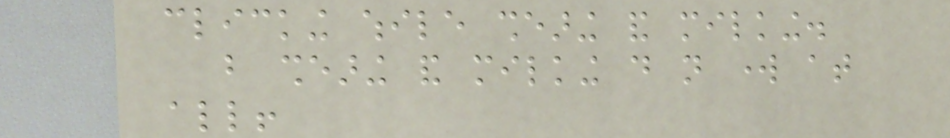clicking while shearing and milking.
but shearing and milking do not work at
all!
